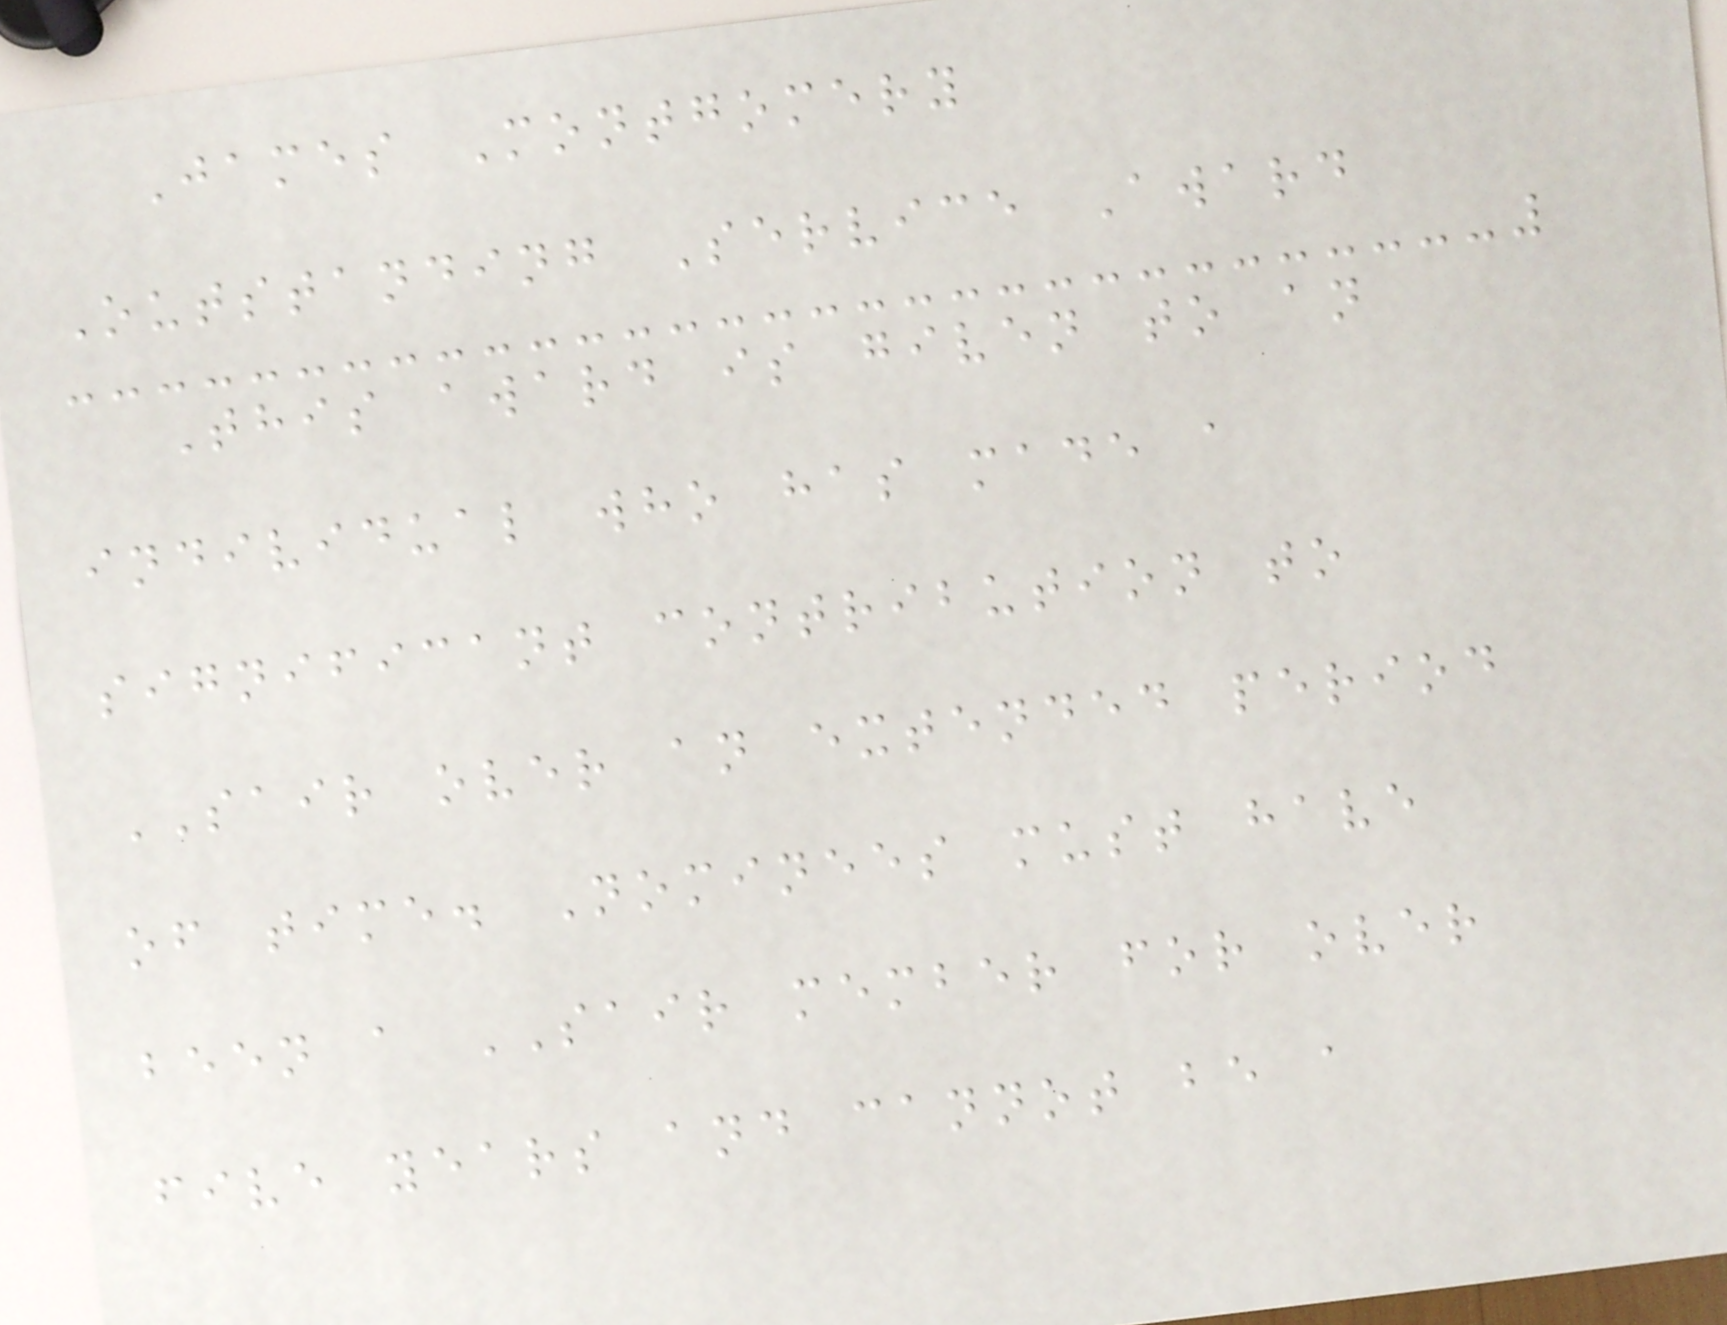James Montgomery
Outstanding Service Award
This award is given to an
individual who has made a
significant contribution to
SAIR over an extended period
of time. Nominees must have
been a SAIR member for over
five years and cannot be a
